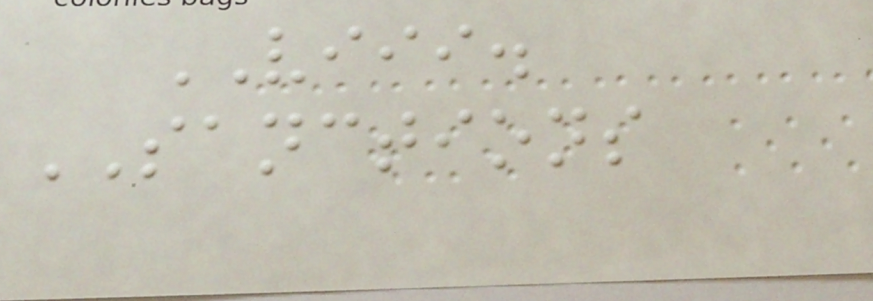VIII.
SANCTIONS
